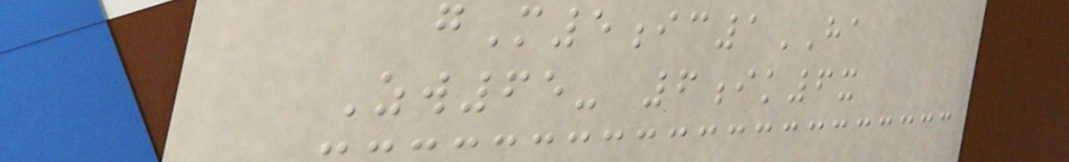gM5ic1HA
Zw65- 6ik6x
